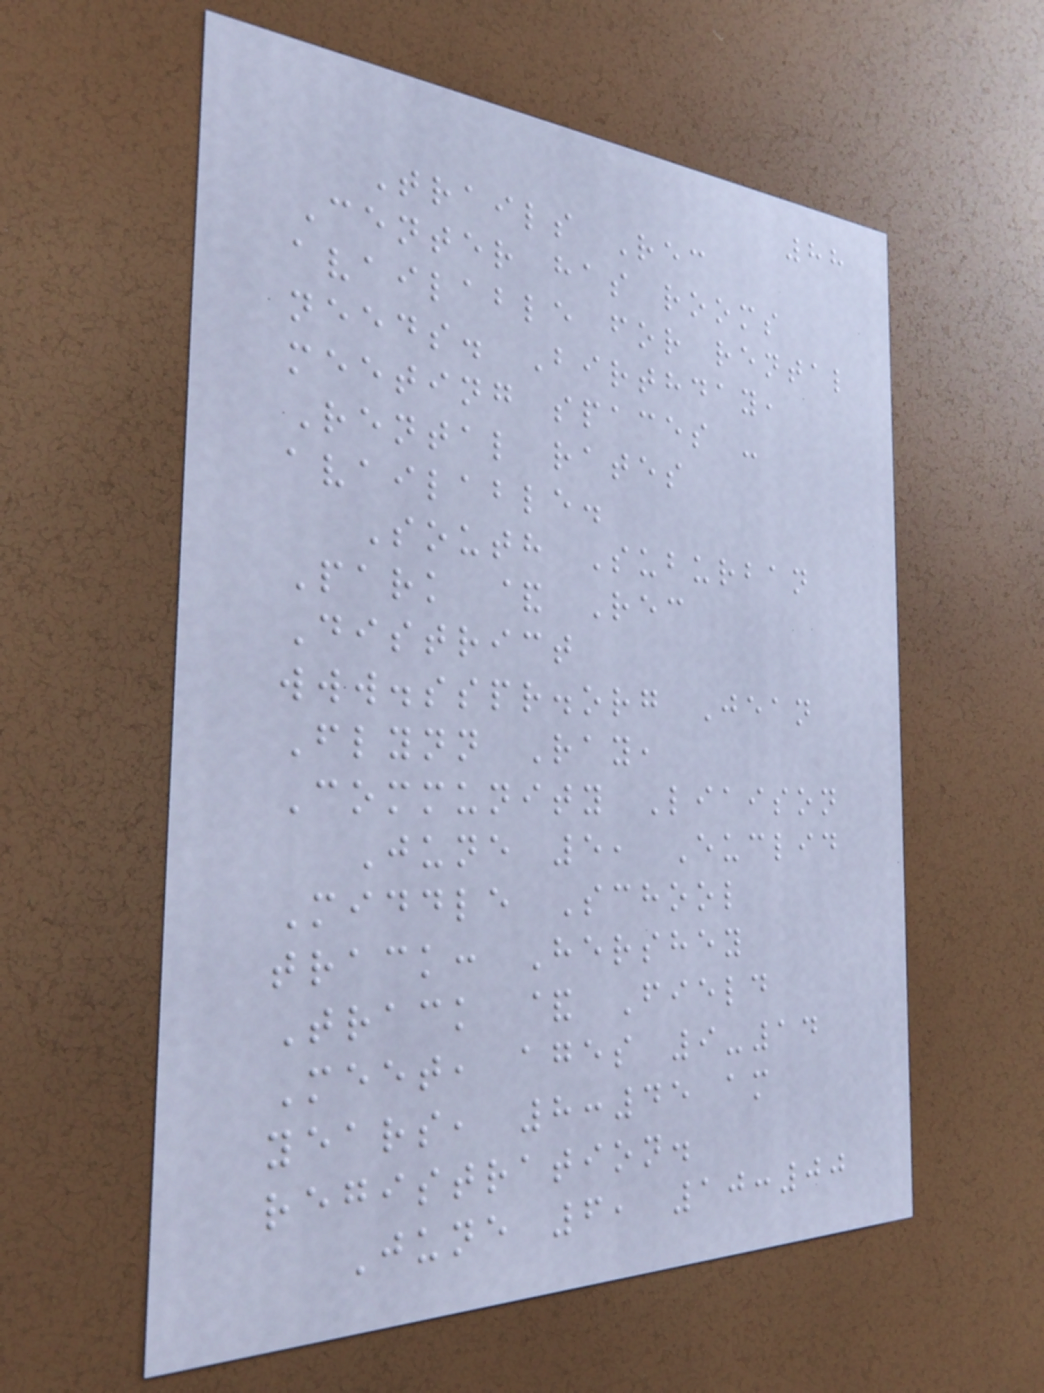88
Trails Rec
Center has rooms
available for rental
needs. Birthday,
meeting spaces -
Rental rates
available.
South Suburban
Park & Rec
District
www.sspr.org Jean
Flynn Ray,
Community Liaison
June 5, Euclid
Middle School
track: Hershey
Track & Field
Meet, ages 9-14
years, 8:45 am
registration.
June 6, 10:00
